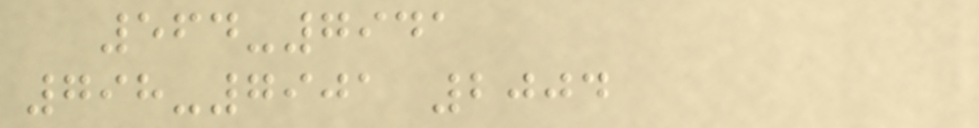564-7941
798-7901 2004
